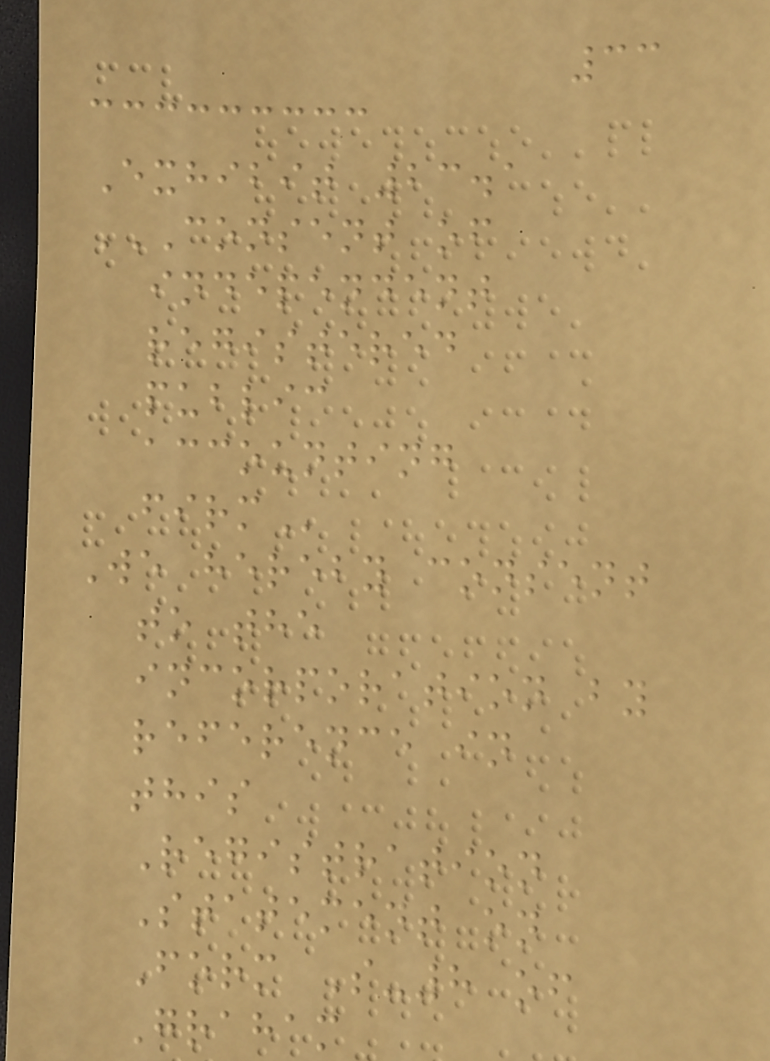33
Exhibit 23.1
CONSENT OF
INDEPENDENT
REGISTERED
PUBLIC
ACCOUNTING
FIRM
We hereby consent
to the
incorporation by
reference in
this
Registration
Statement on
Form S-8 of
Graham
